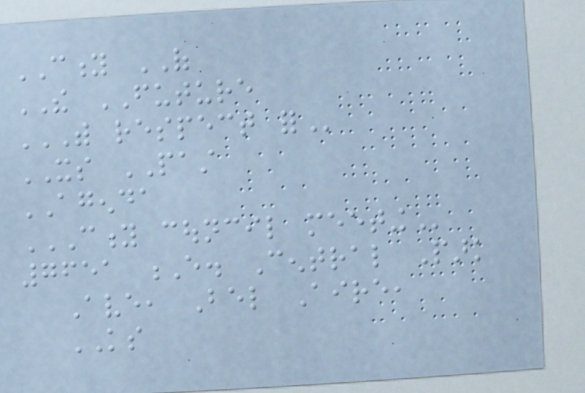CITY OF
THE FUTURE
WITH RESPECT FOR
ITS PAST
AGENDA
CITY COUNCIL MEETING
7651 E. Central Park
Ave, Bel Aire,
KS
